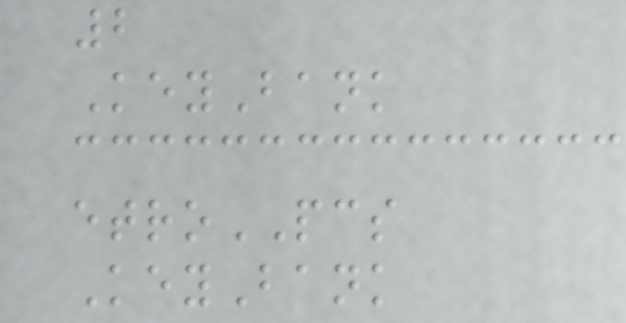2
KeyBank
etroPCS
KeyBank
